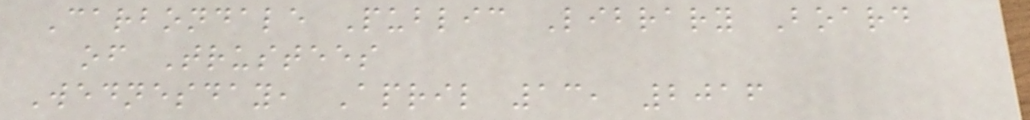Carbondale Public Library Board
of Trustees
Wednesday, April 13, 2016
